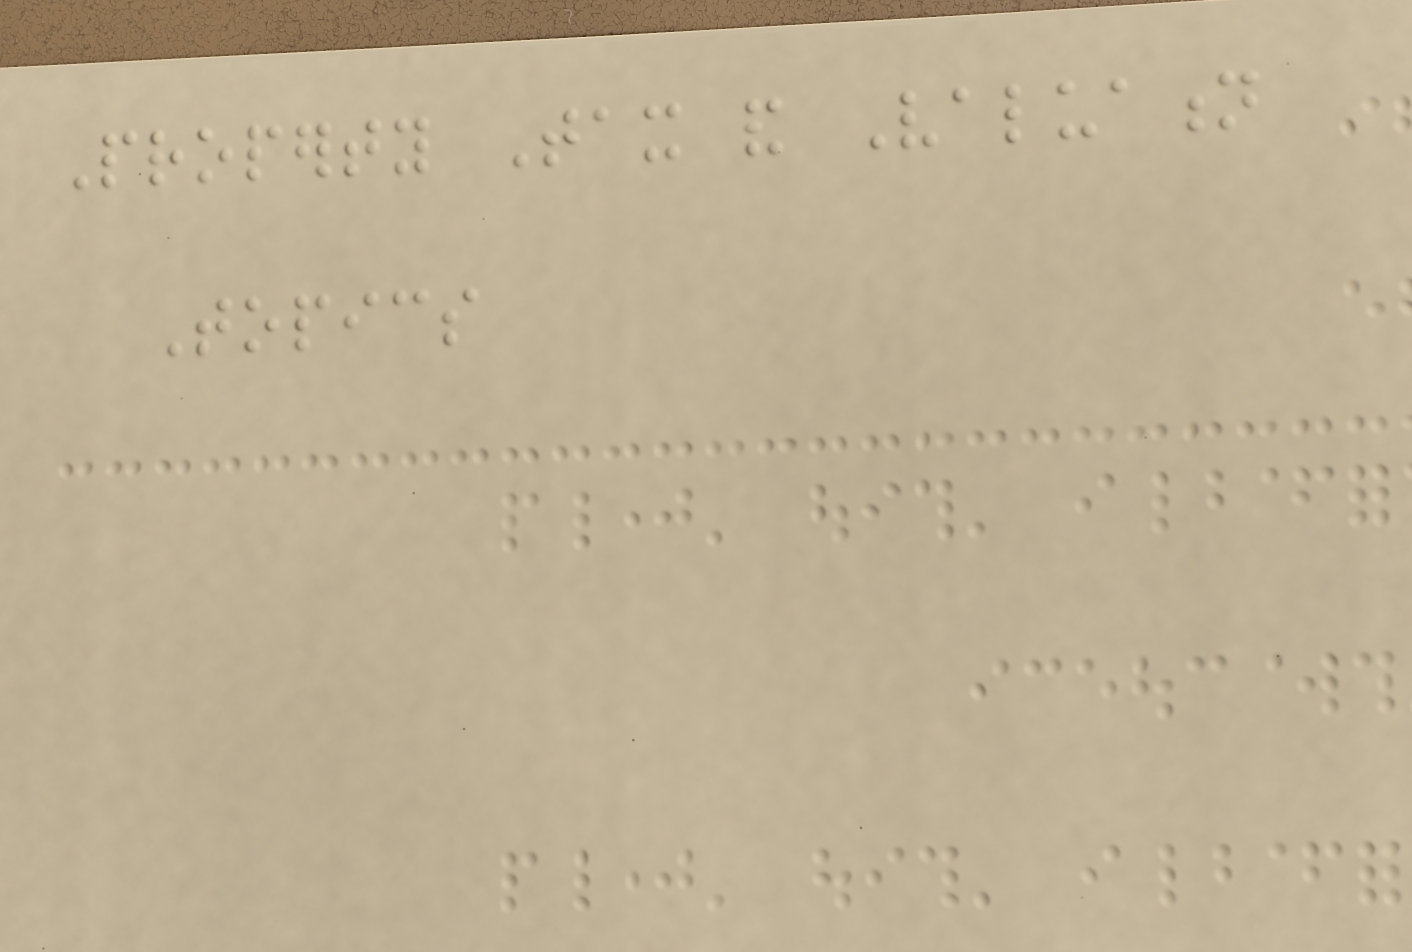Property Tax and Valuation
Topics
